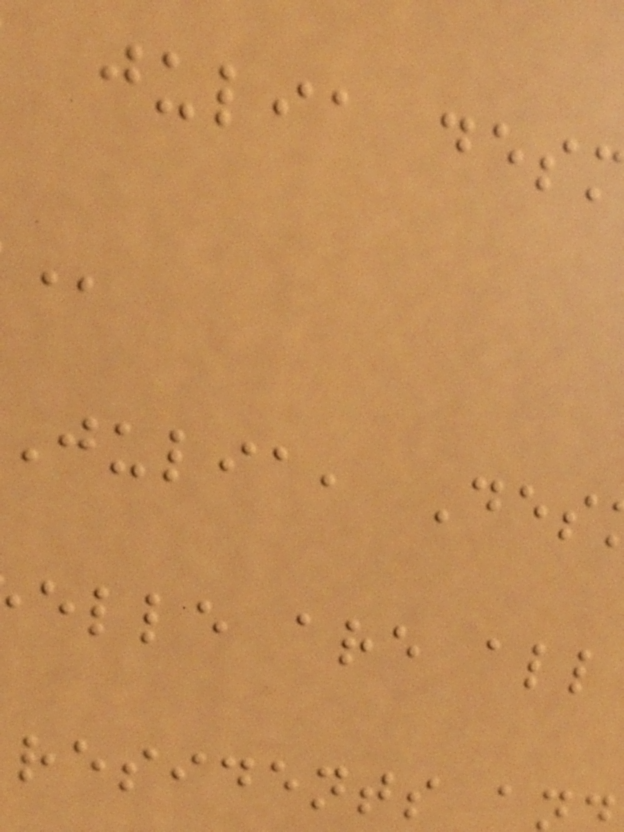julia, Des
elle are all
residents a
